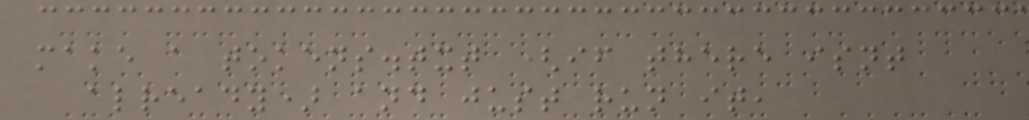make a tokens.txt (if there isnt
already) and just run it,
